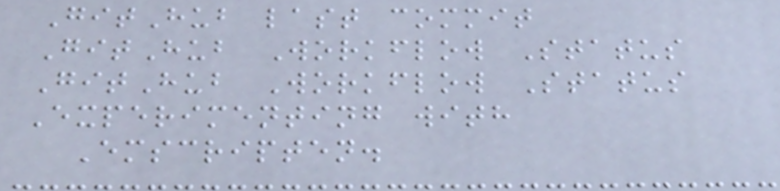GitHub last commit
GitHub Workflow Status
GitHub Workflow Status
Experimenting with
Emscripten.
